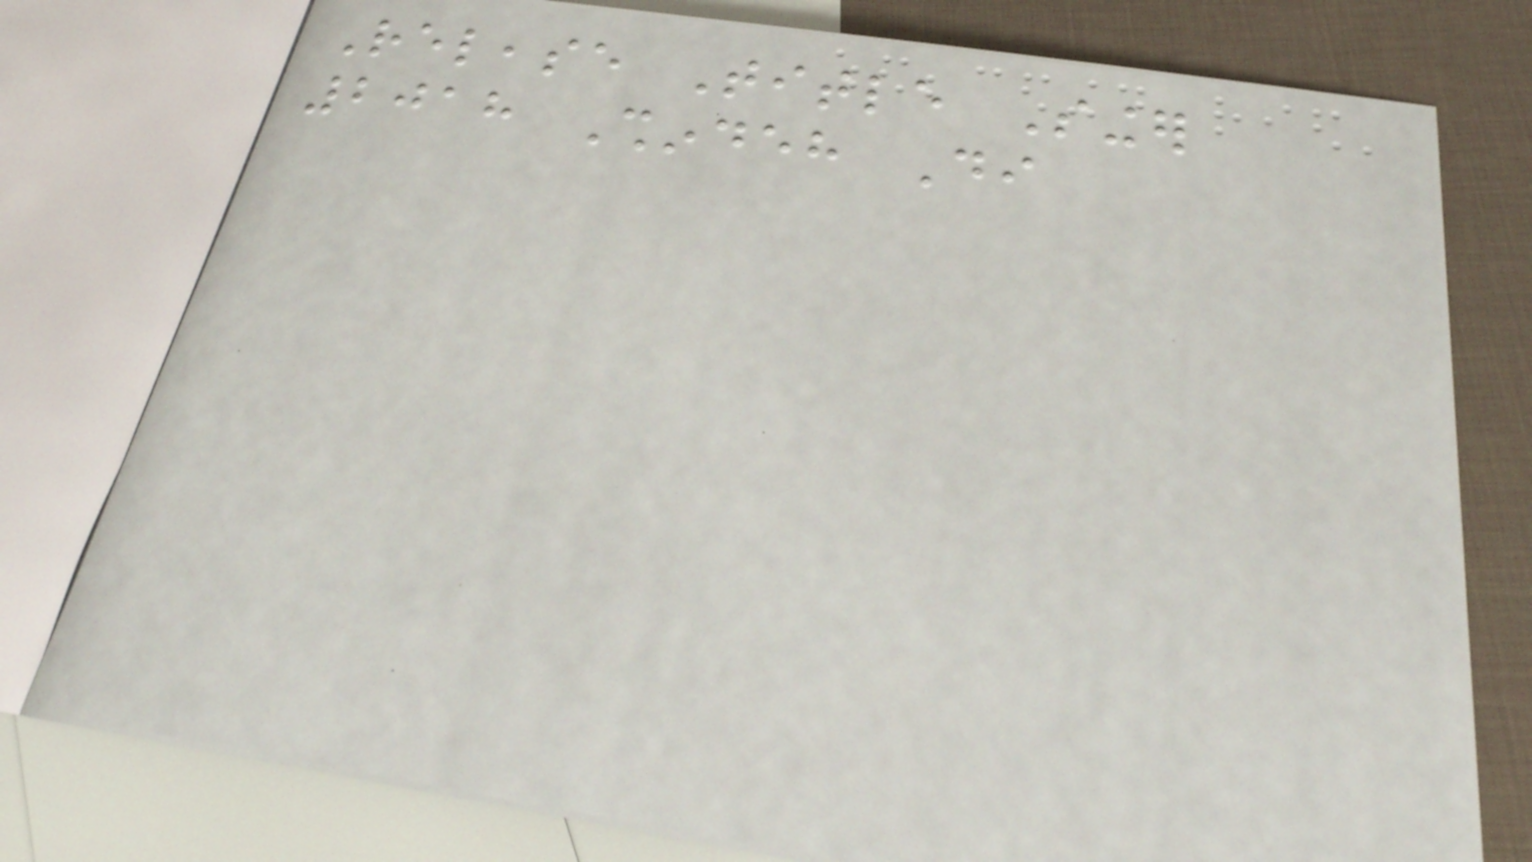Release Title Singer
2018 Shindeh Di
